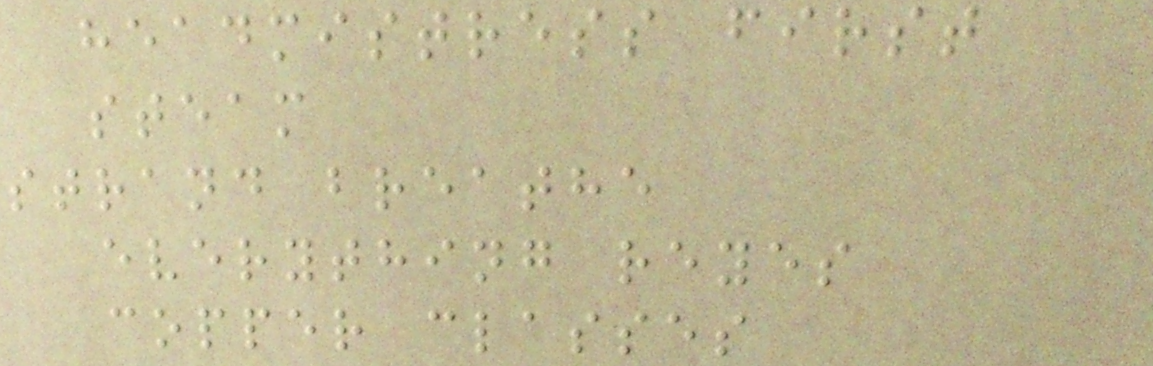headmistress first
steam
strand breathe
everything reyes
copper classes
